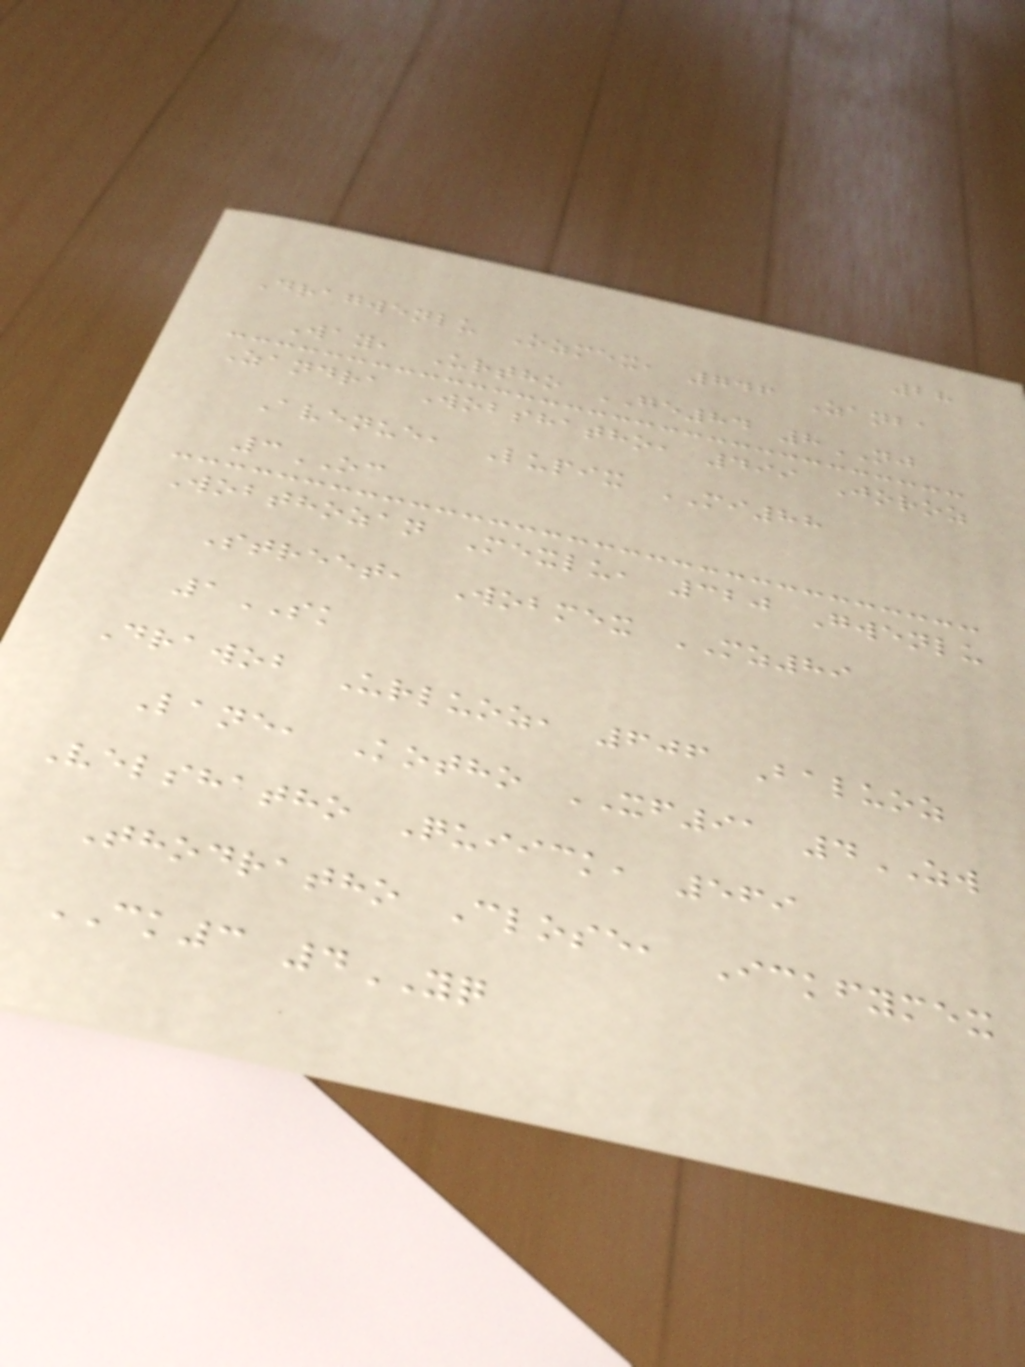28
Dragwenlu Ozmex, 746 Zanba
Way, Urtho GE84 8NJ
Zandra Wobshatho, 499 Joroz
Avenue, Lupix MI88
3OC
Wobthozan Mexlu, 320 Gwenlu
Street, Wobmex MZ89
1SK
Drawob Urluoz, 606 Baluoz
Lane, Kotho XF91 4ZW
Velshatho Quiick, 569
Thodratho Close, Ickfymex
CK3 4YQ
